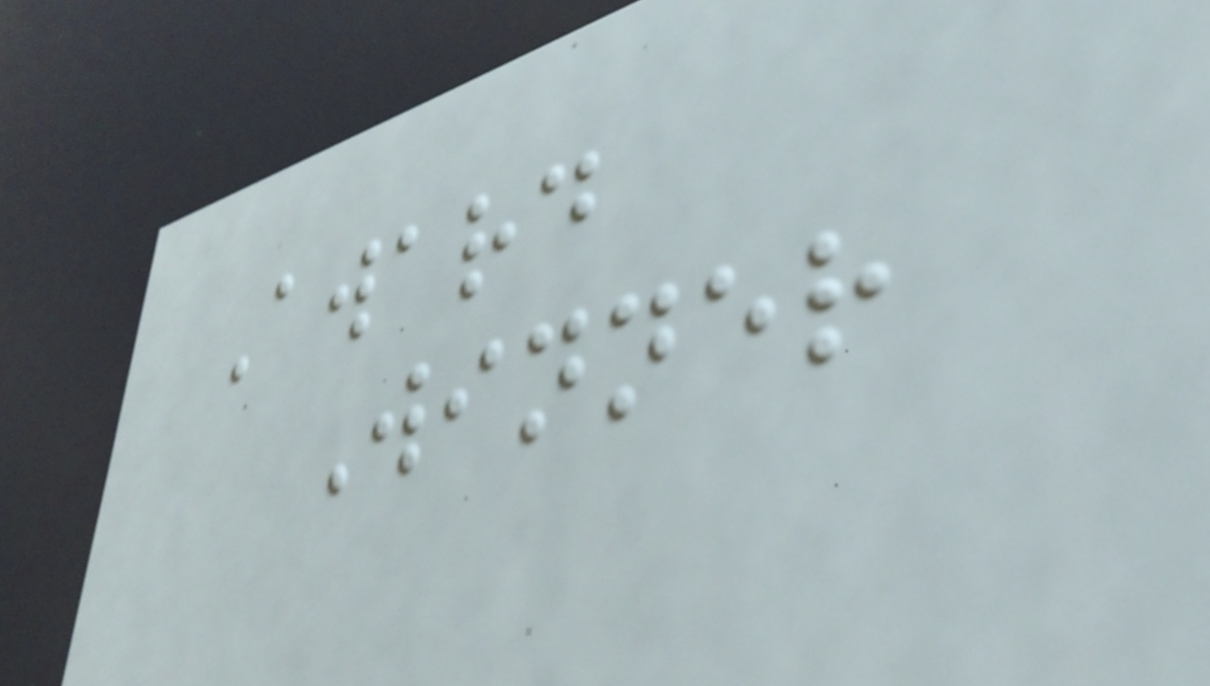Award
Winner
